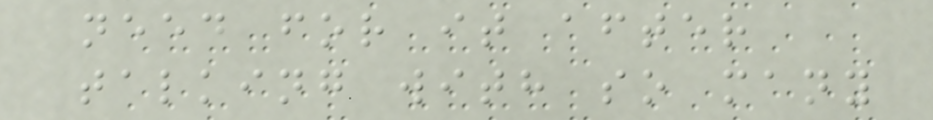need for it after
talking with so many
